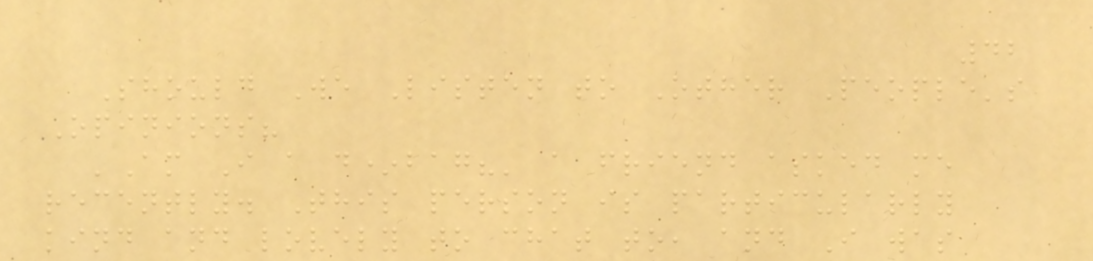42
Should We Listen to Other People's
Opinions?
'Am I a d*bag?' a friend asked me
recently. This person is particularly
kind and lovely to chat to, and I was
